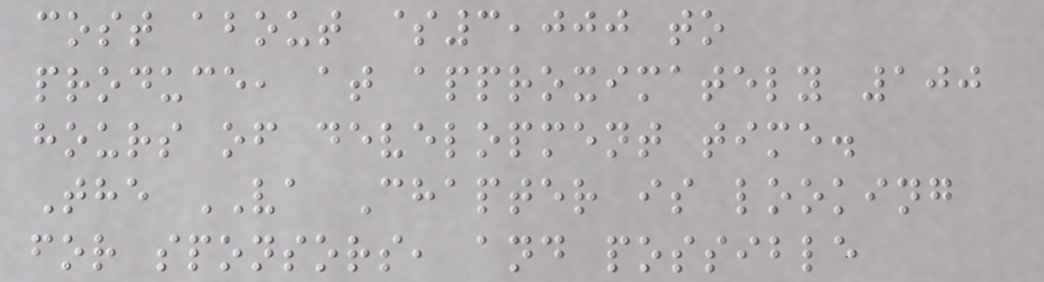cost about $3,000 to
produce, at approximately 100
hours of development time.
The VA Chapter is looking
for sponsors, and possible
